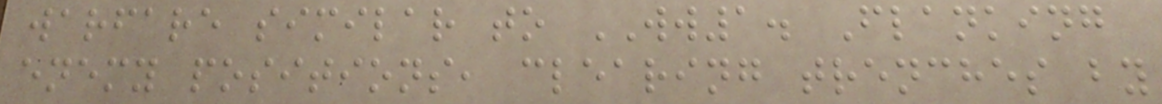warfare similar to WW1. Flanking
enemy positions, clearing trenches by
